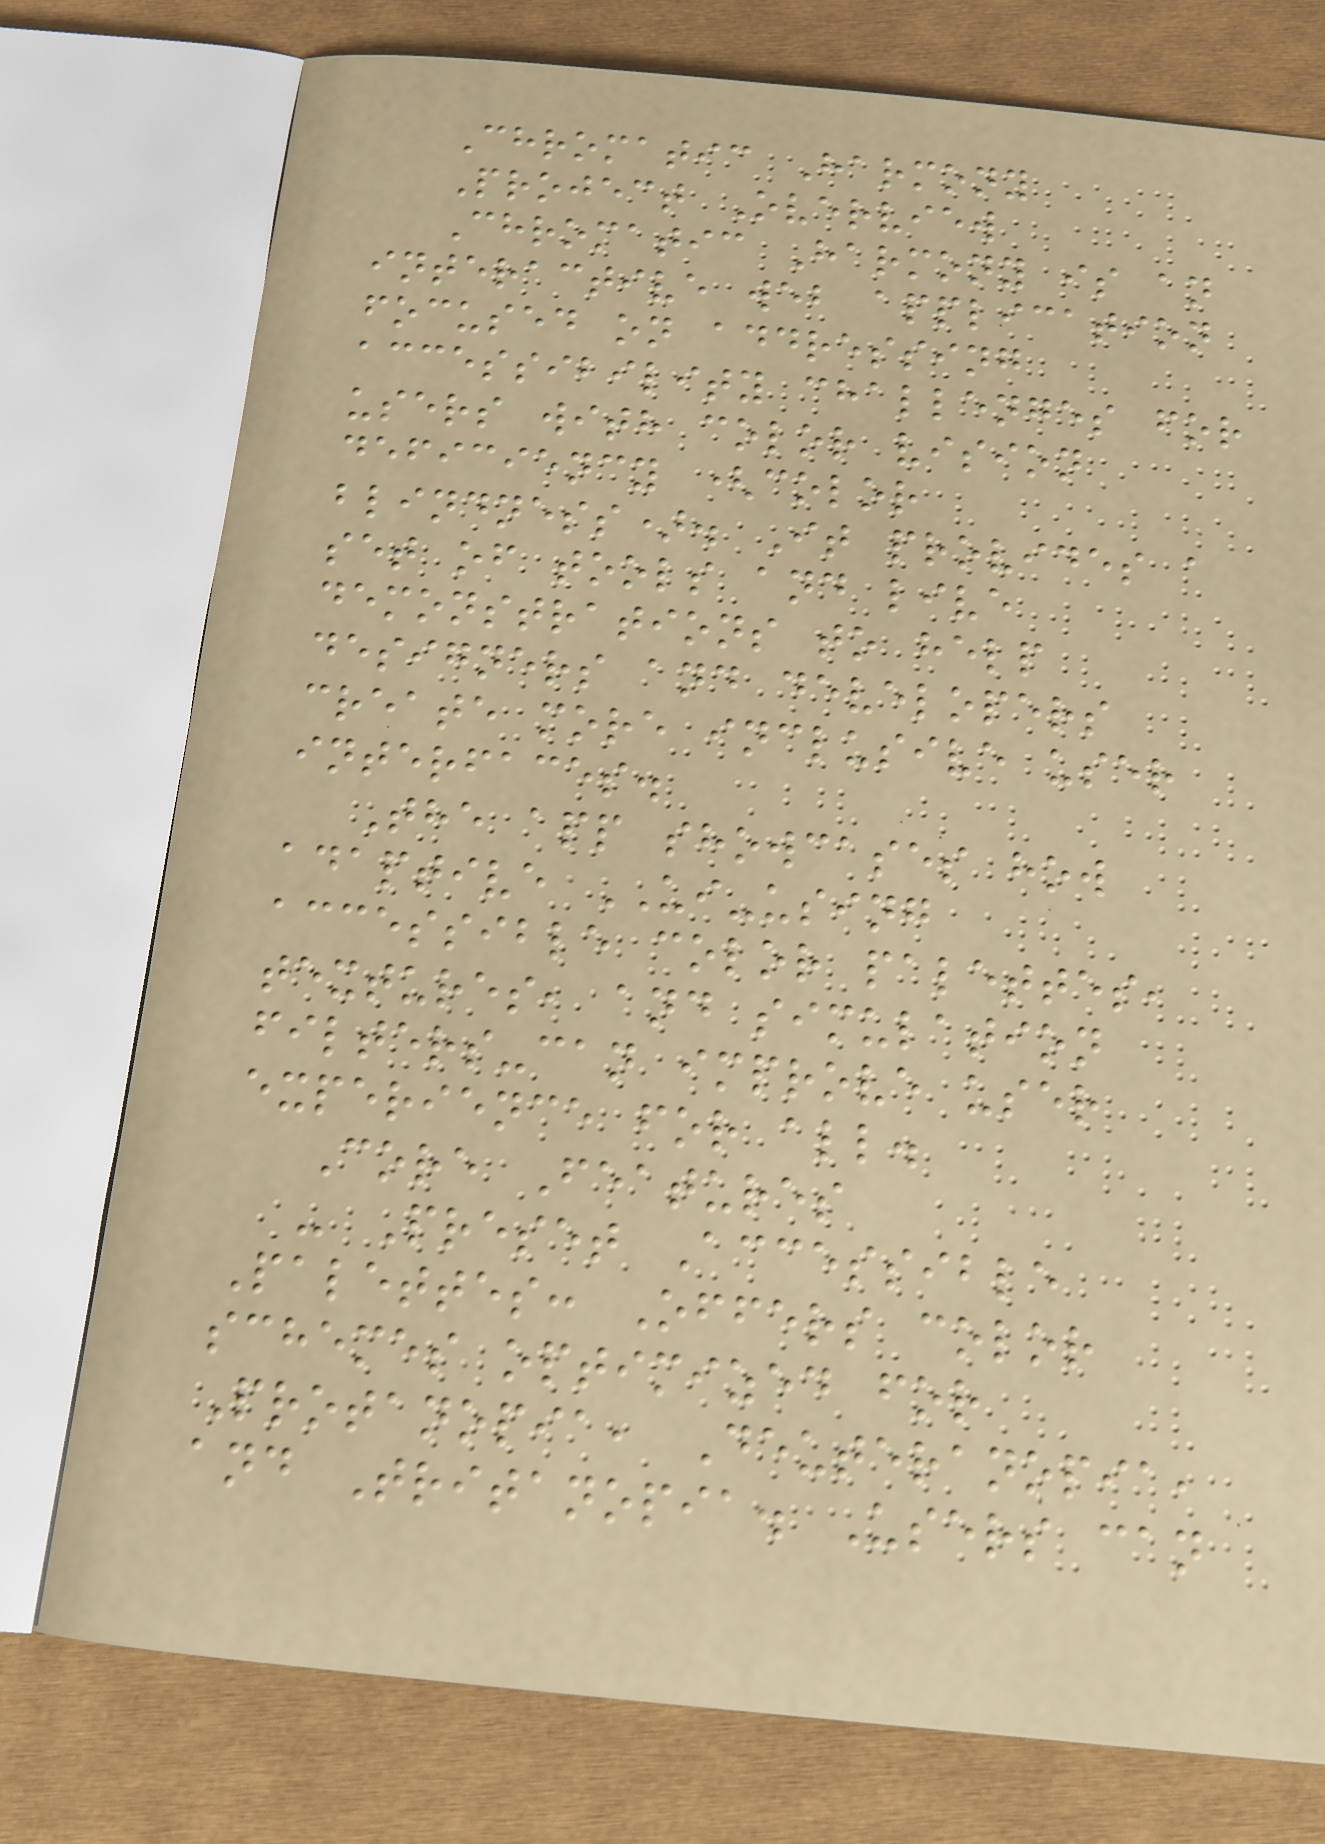Chromatic Harmony
Project Overview
Chromatic Harmony is an
interactive web application
focused on addressing
accessibility challenges for
users with color vision
deficiency (color
blindness). It provides a
set of tools and live
demonstrations to help
designers and developers
create more inclusive user
interfaces.
The app showcases how
adaptive UI-using
accessible color palettes,
textures, and simulation
filters-can improve user
experience for all.
Core Features
- Preset Accessible
Palettes: Offers color
schemes optimized for
Protanopia, Deuteranopia,
and Tritanopia. Users can
